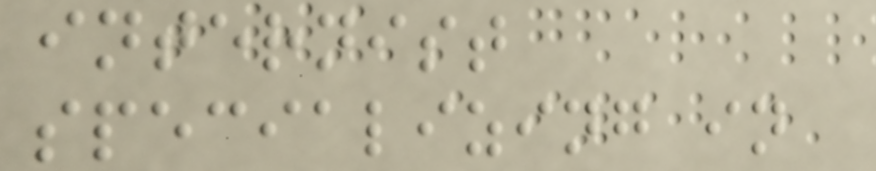internist
specializing in
